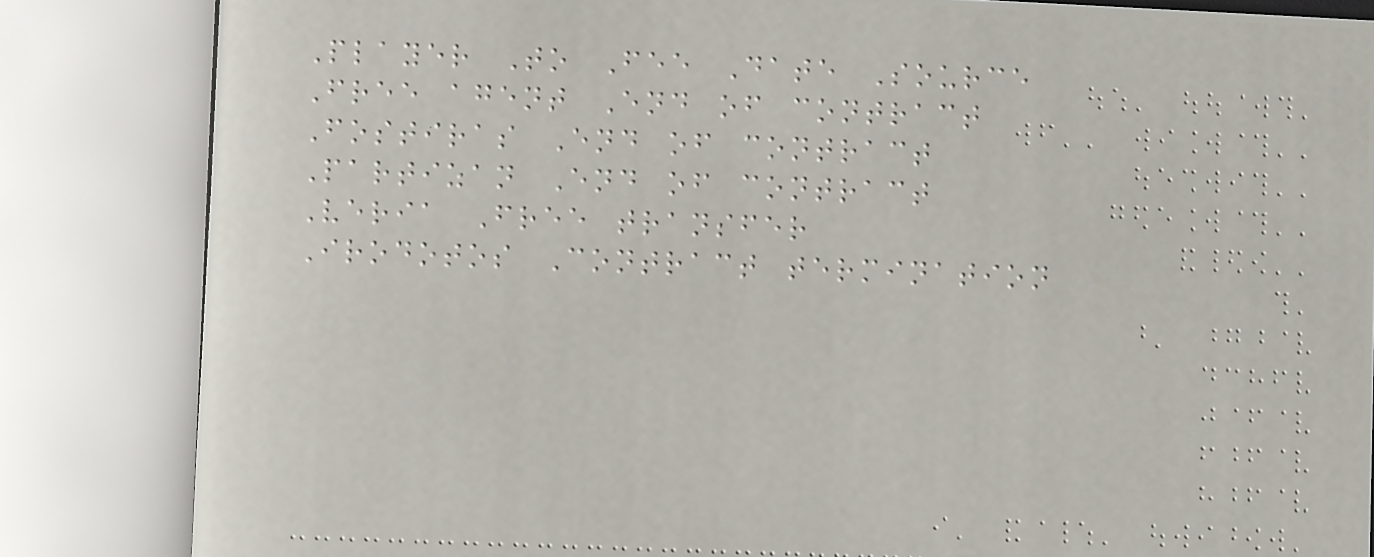Player To Fee Date Source
Free agent End of contract
Fostiras End of contract
Partizan End of contract
Veria Free transfer
Irodotos Contract termination
